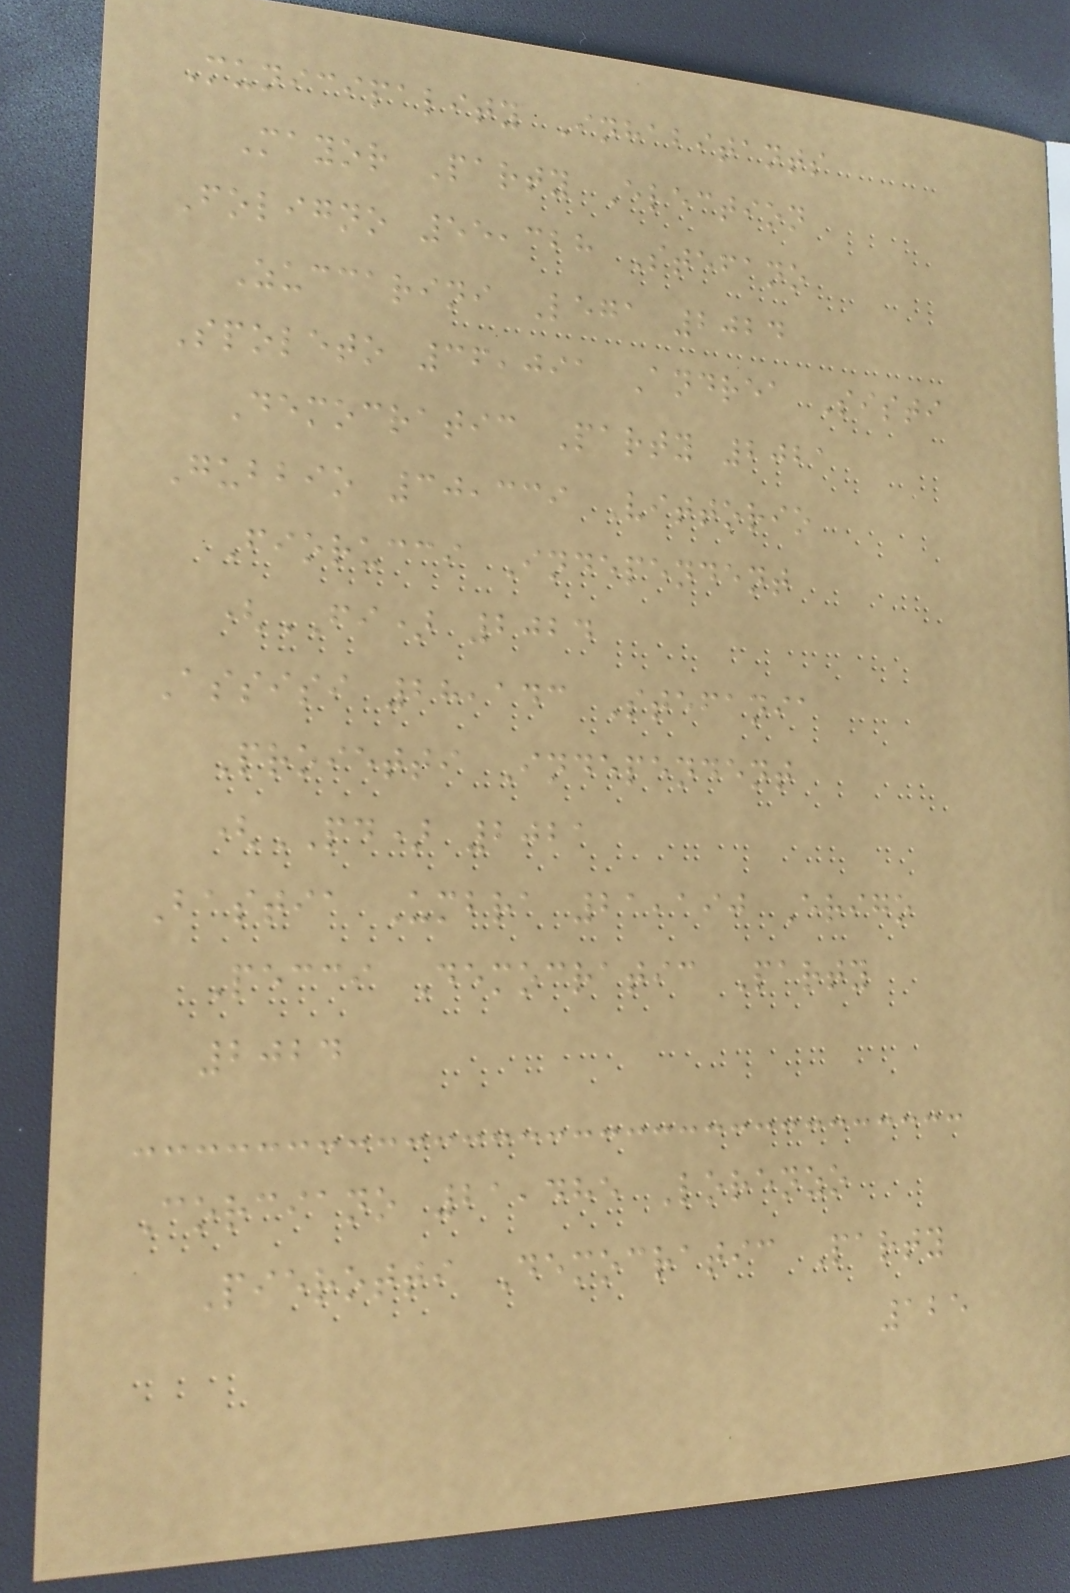Municipality Inhabitants
Mayor Party Election
Foligno 55,328 Stefano
Zuccarini Lega 2024
Spoleto 36,091 Andrea Sisti
Democratic Party 2021
Gubbio 30,339 Vittorio
Fiorucci Independent
(FI) 2024
Assisi 28,143 Stefania
Proietti Independent
(PD) 2021
Bastia Umbra 21,190 Erigo
Pecci Democratic Party
2024
Corciano 21,485 Lorenzo
Pierotti Democratic Party
125
